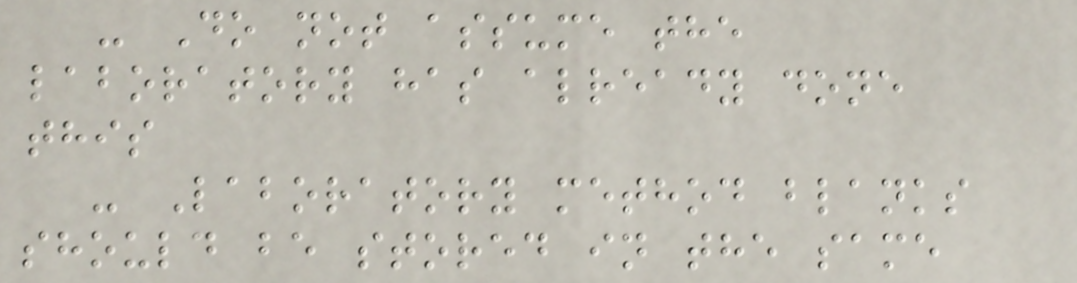- Do not assume the
laboratory has already done
this
- Laboratory method blanks
should be stored in the same
